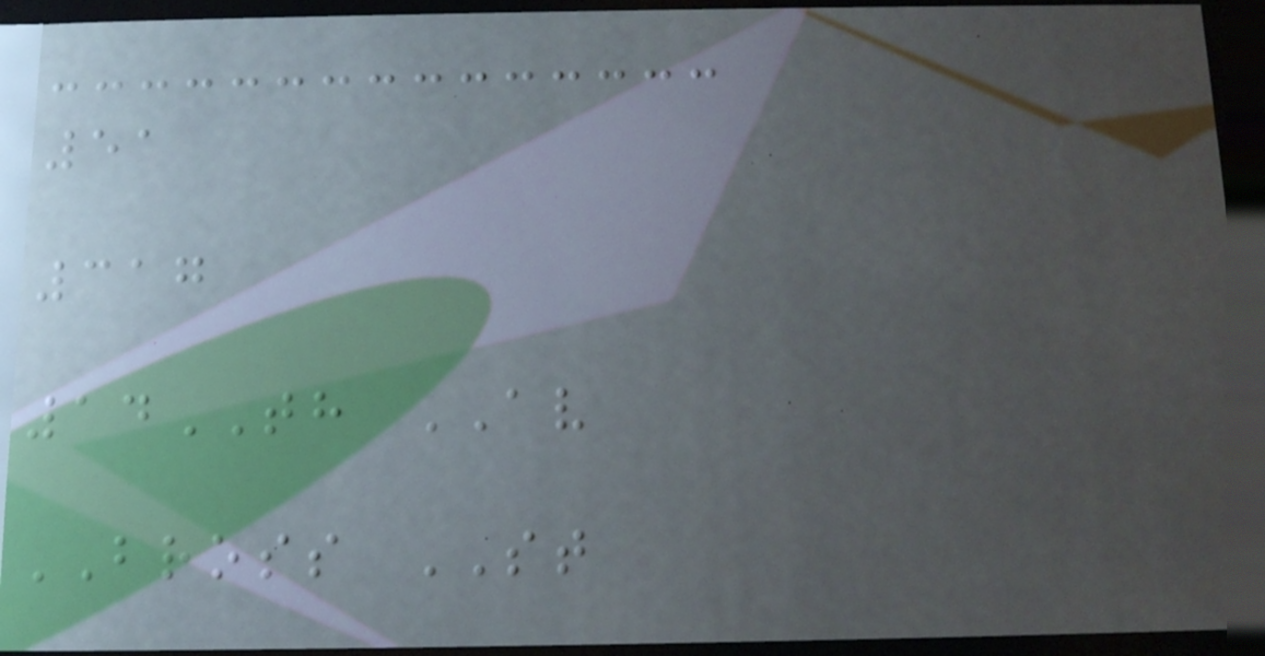51
317
14TH AV
BROSS ST
